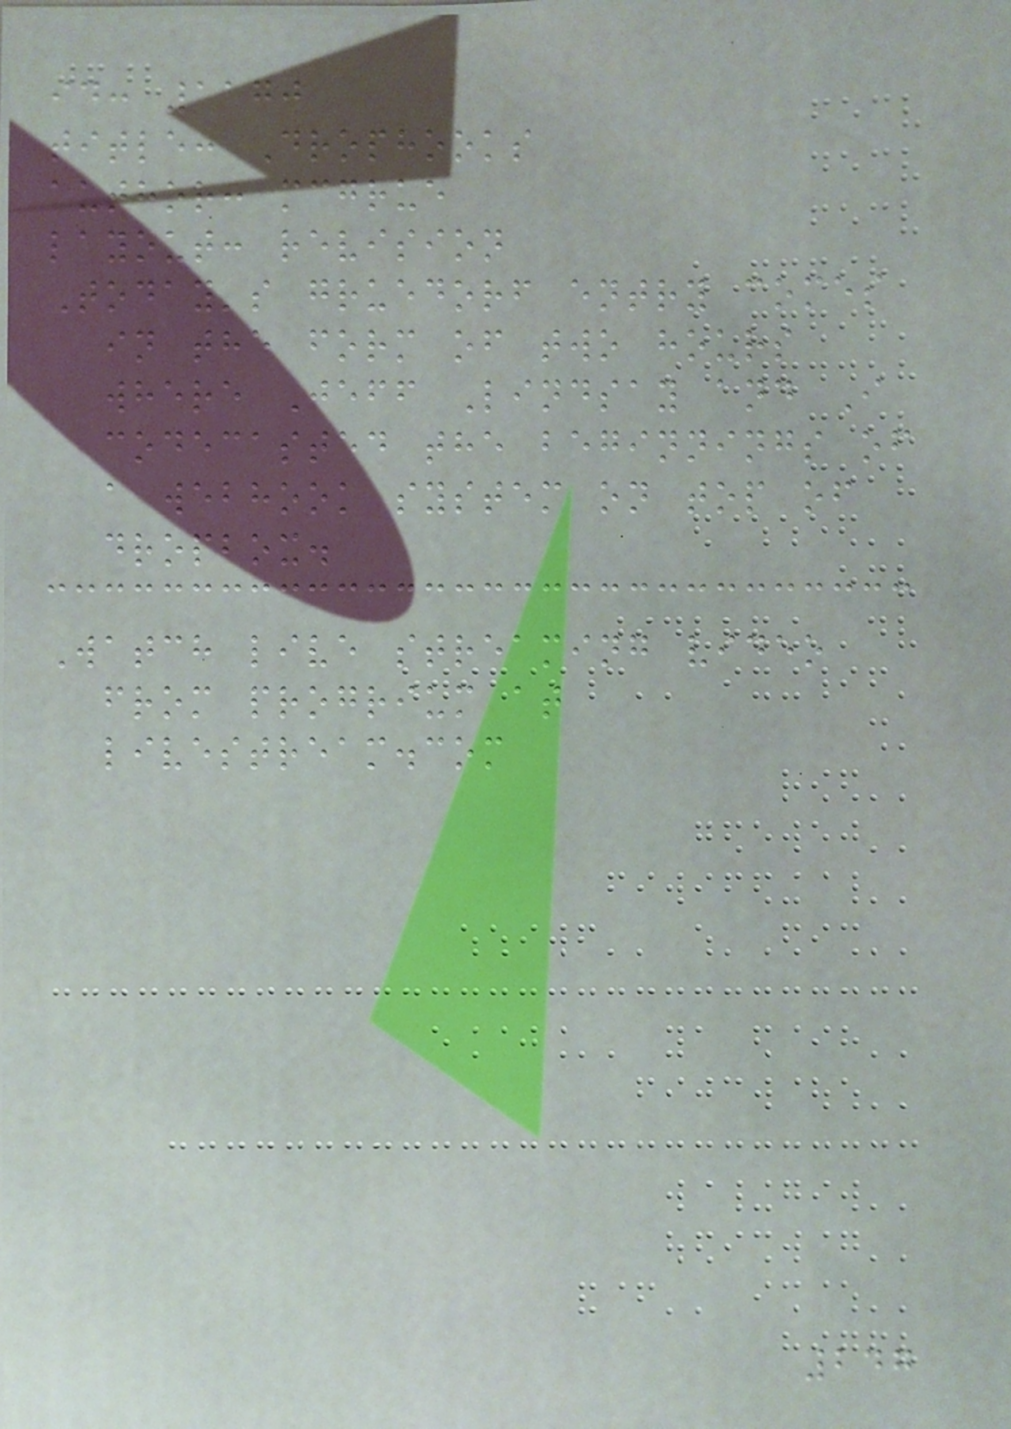id: 1170
title: Drophooks
author: mcgrue
layout: revision
Today's gruedorf entry comes
in the form of two hours
where Jeff Lindsay and I
codecasted the beginnings of
a webhook system on top of
dropbox.
Watch live streaming video
from progrium at
livestream.com
247
